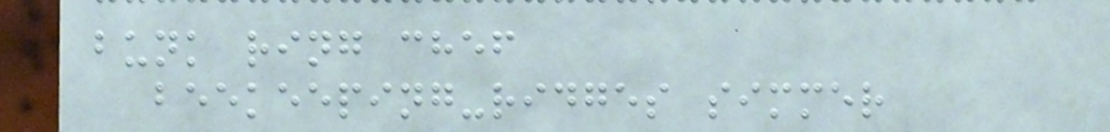bunk ring chef
beekeeping-ridges simmer
